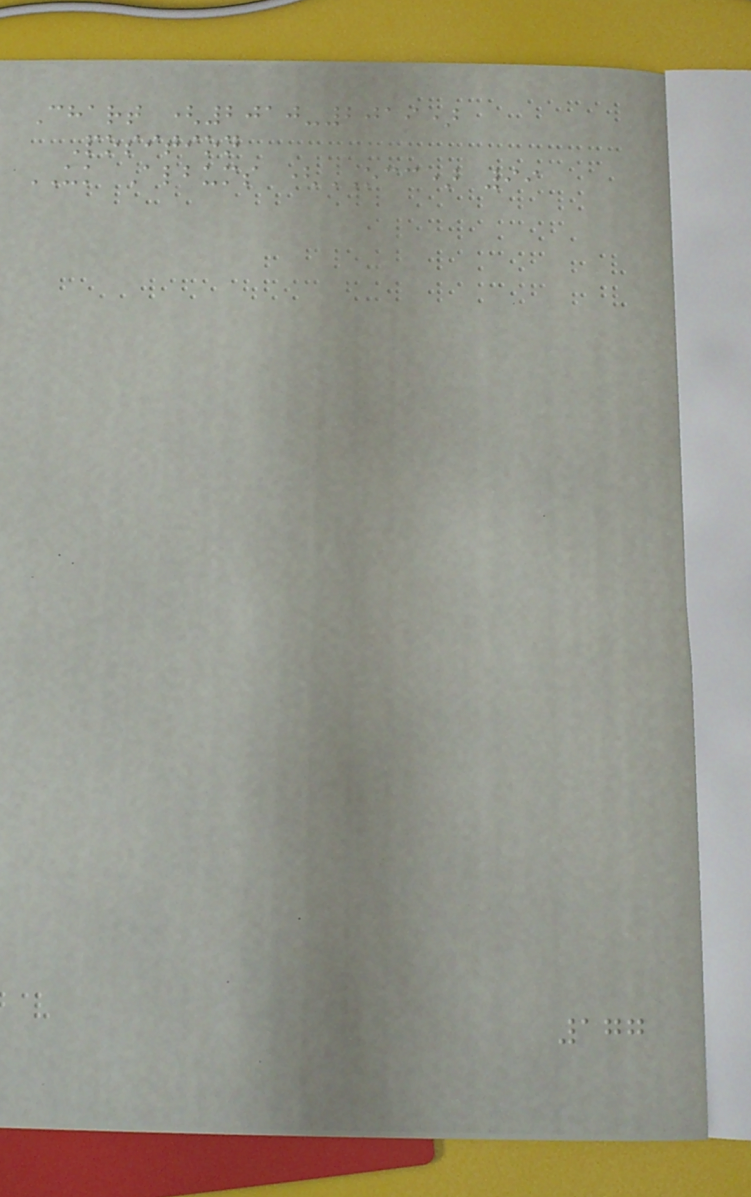Chart (2010-2019)
Position
UK Albums (OCC) 99
177
